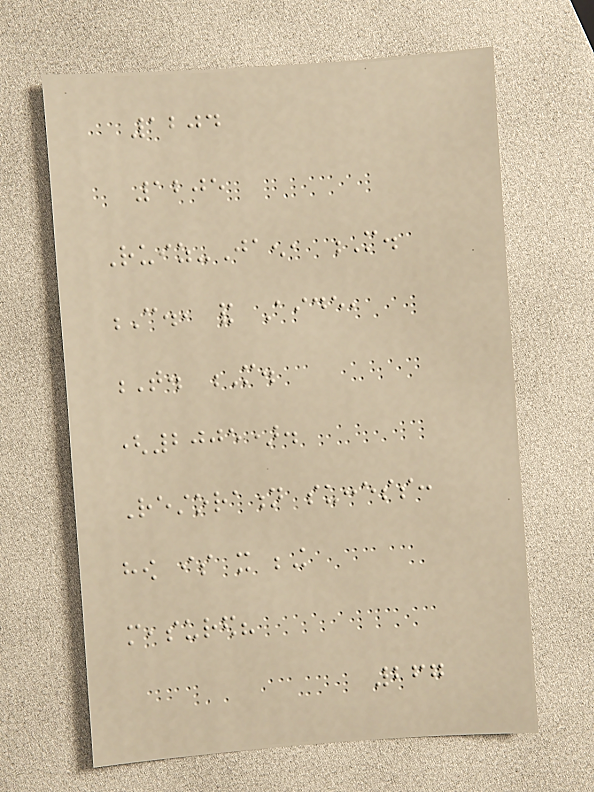1204
1205
Ruiz-Jaen, M.
C., and Aide,
T. M.
(2005).
Restoration success:
how is it being
measured?
267
